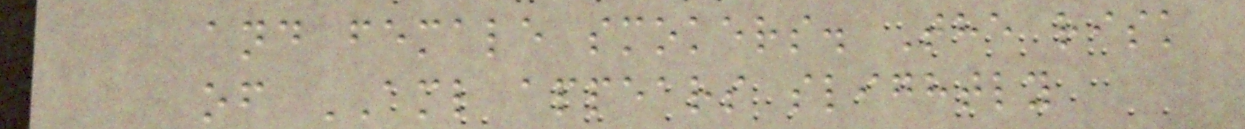and female smokers. The risk
of AML appears slightly
